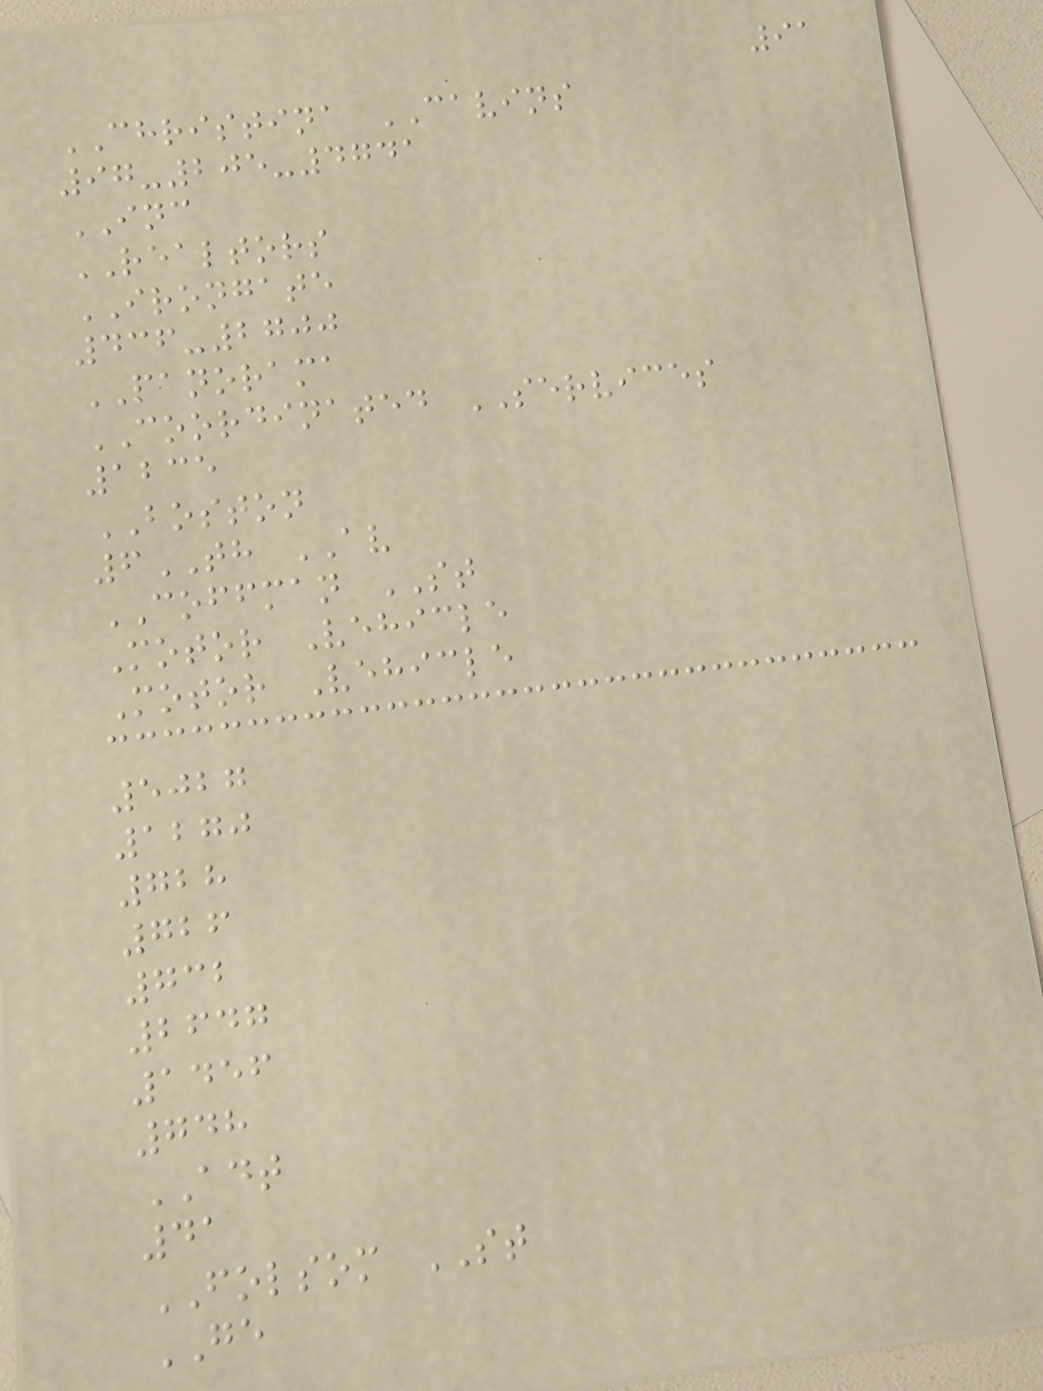91
CHRISTINA CAVINS
97-205-4741
INC
REALTORS
IRONGATE
436-2700
PANORAMA
COORDINATED SERVICES
1235
BOSTON
6TH AV
COFFMAN ST
Motor Vehicle
Motor Vehicle
5027
1270
728
726
732
2647
1456
748
ADT
41
FOLSOM ST
GE
